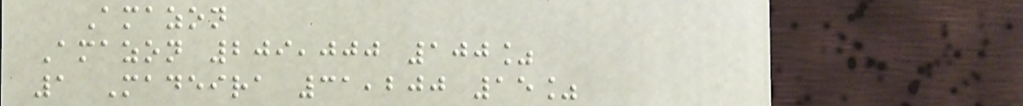Amazon
Amazon 209,000 100%
1 Madeira 31,200 15%
